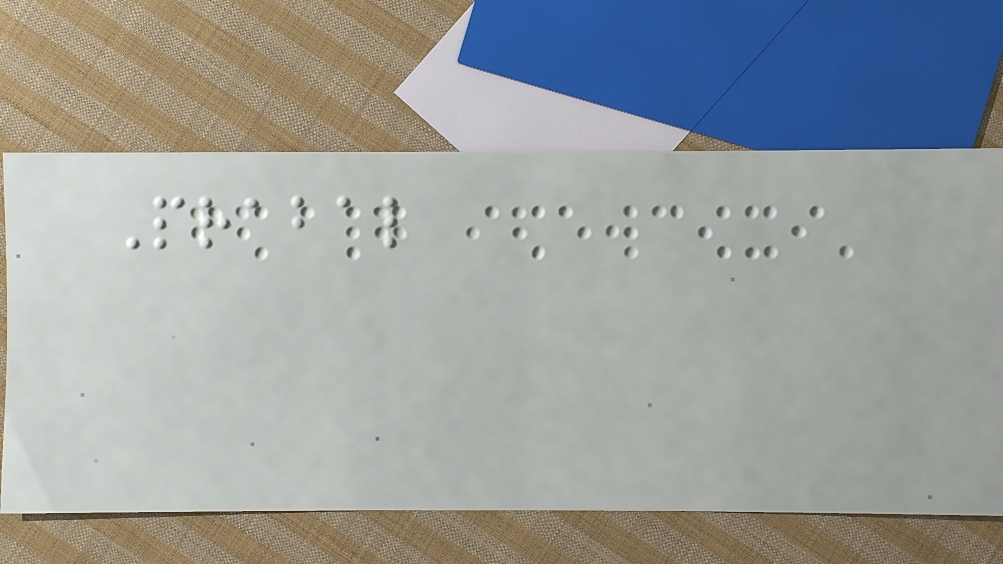Prabal
